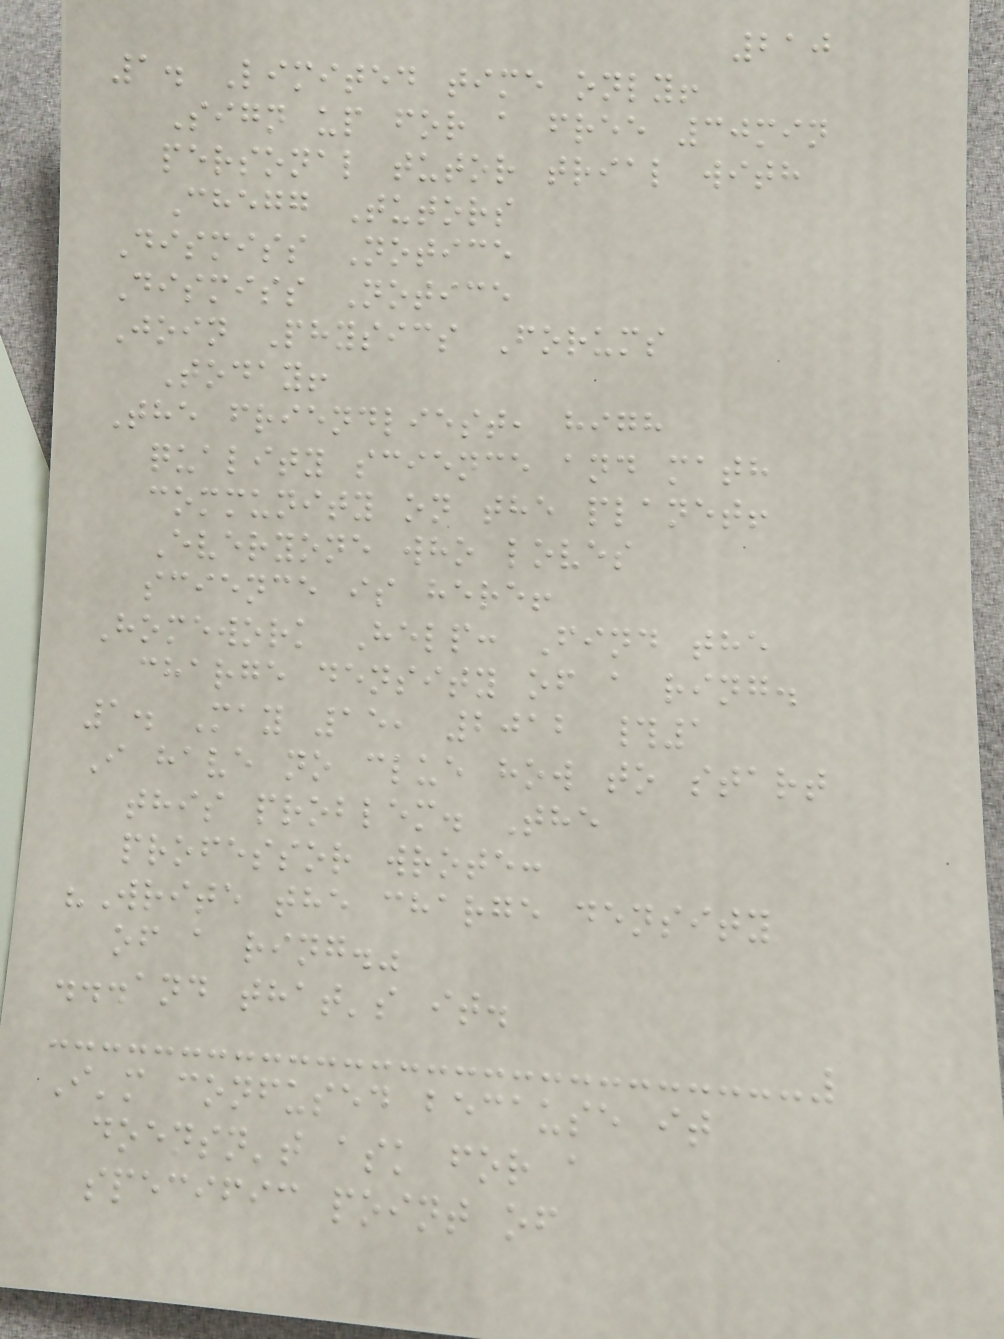210
1. Limited time only!
Sign up for a free 30min
personal tutor trial with
Chegg Tutors
Dismiss Notice
Dismiss Notice
Join Physics Forums
Today!
The friendliest, high
quality science and math
community on the planet!
Everyone who loves
science is here!
Homework Help: Find the
charge density of a ring.
1. May 15, 2012 #1
I have no clue how to start
this problem. The
professor wrote:
"Write the charge density
of a ring."
...and that's it.
I'm confused because it
doensn't ask for a
specific point of
